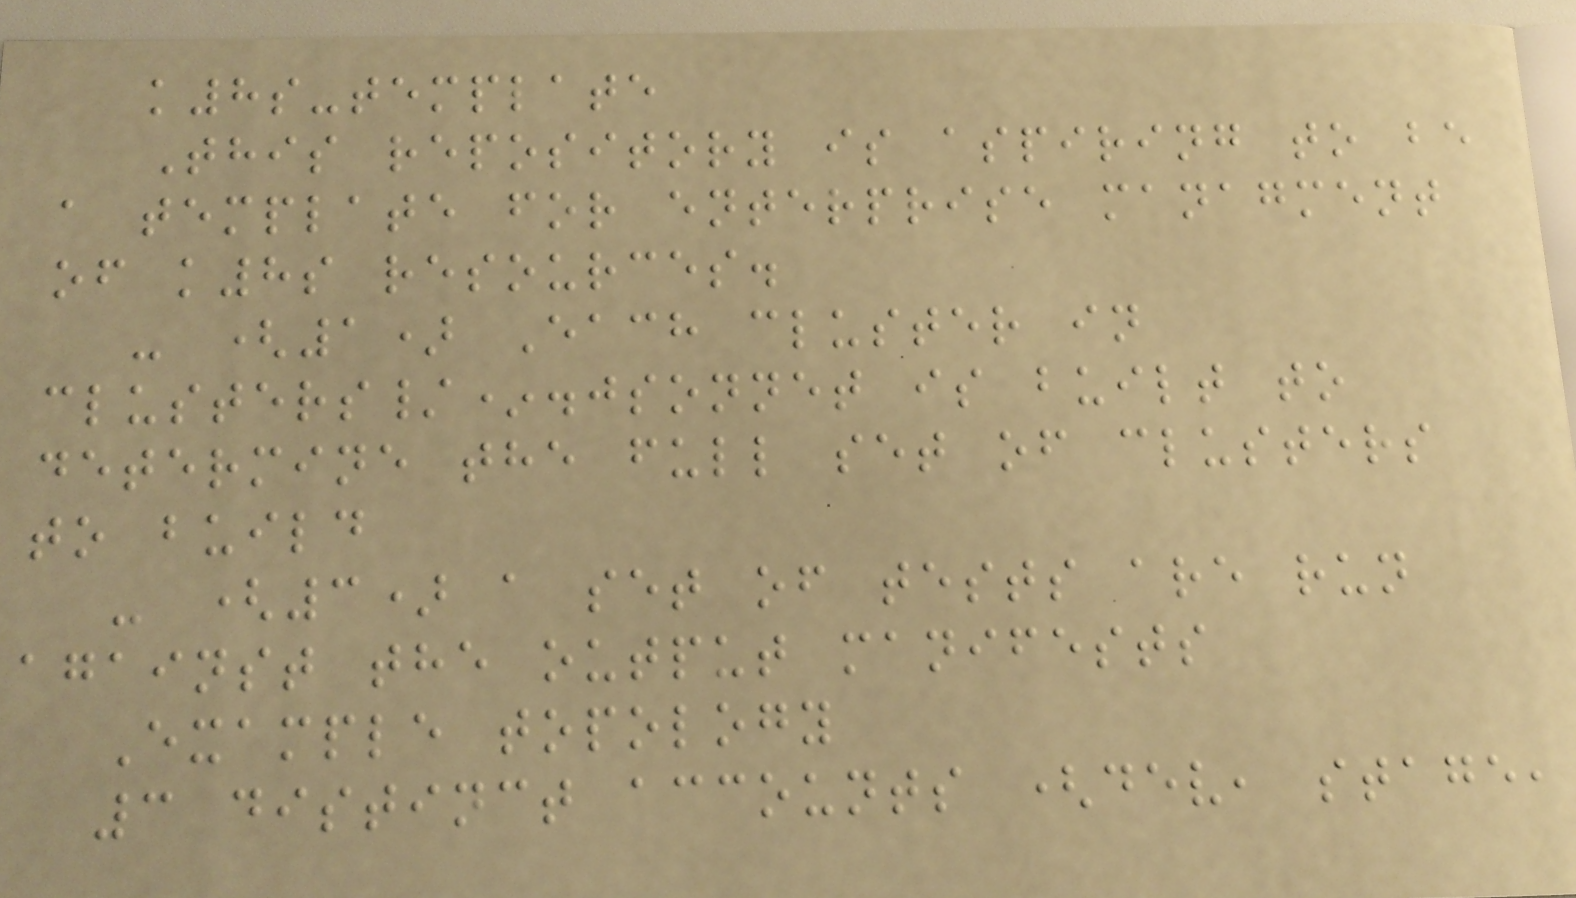k8s-template
This repository is aspiring to be
a template for enterprise managment
of k8s resources.
- (1) Each cluster in
clusters/*.jsonnet is built to
determine the full set of clusters
to build
- (3) a set of tests are run
against the output manifests
Example topology
3 distinct accounts (dev, stage,
